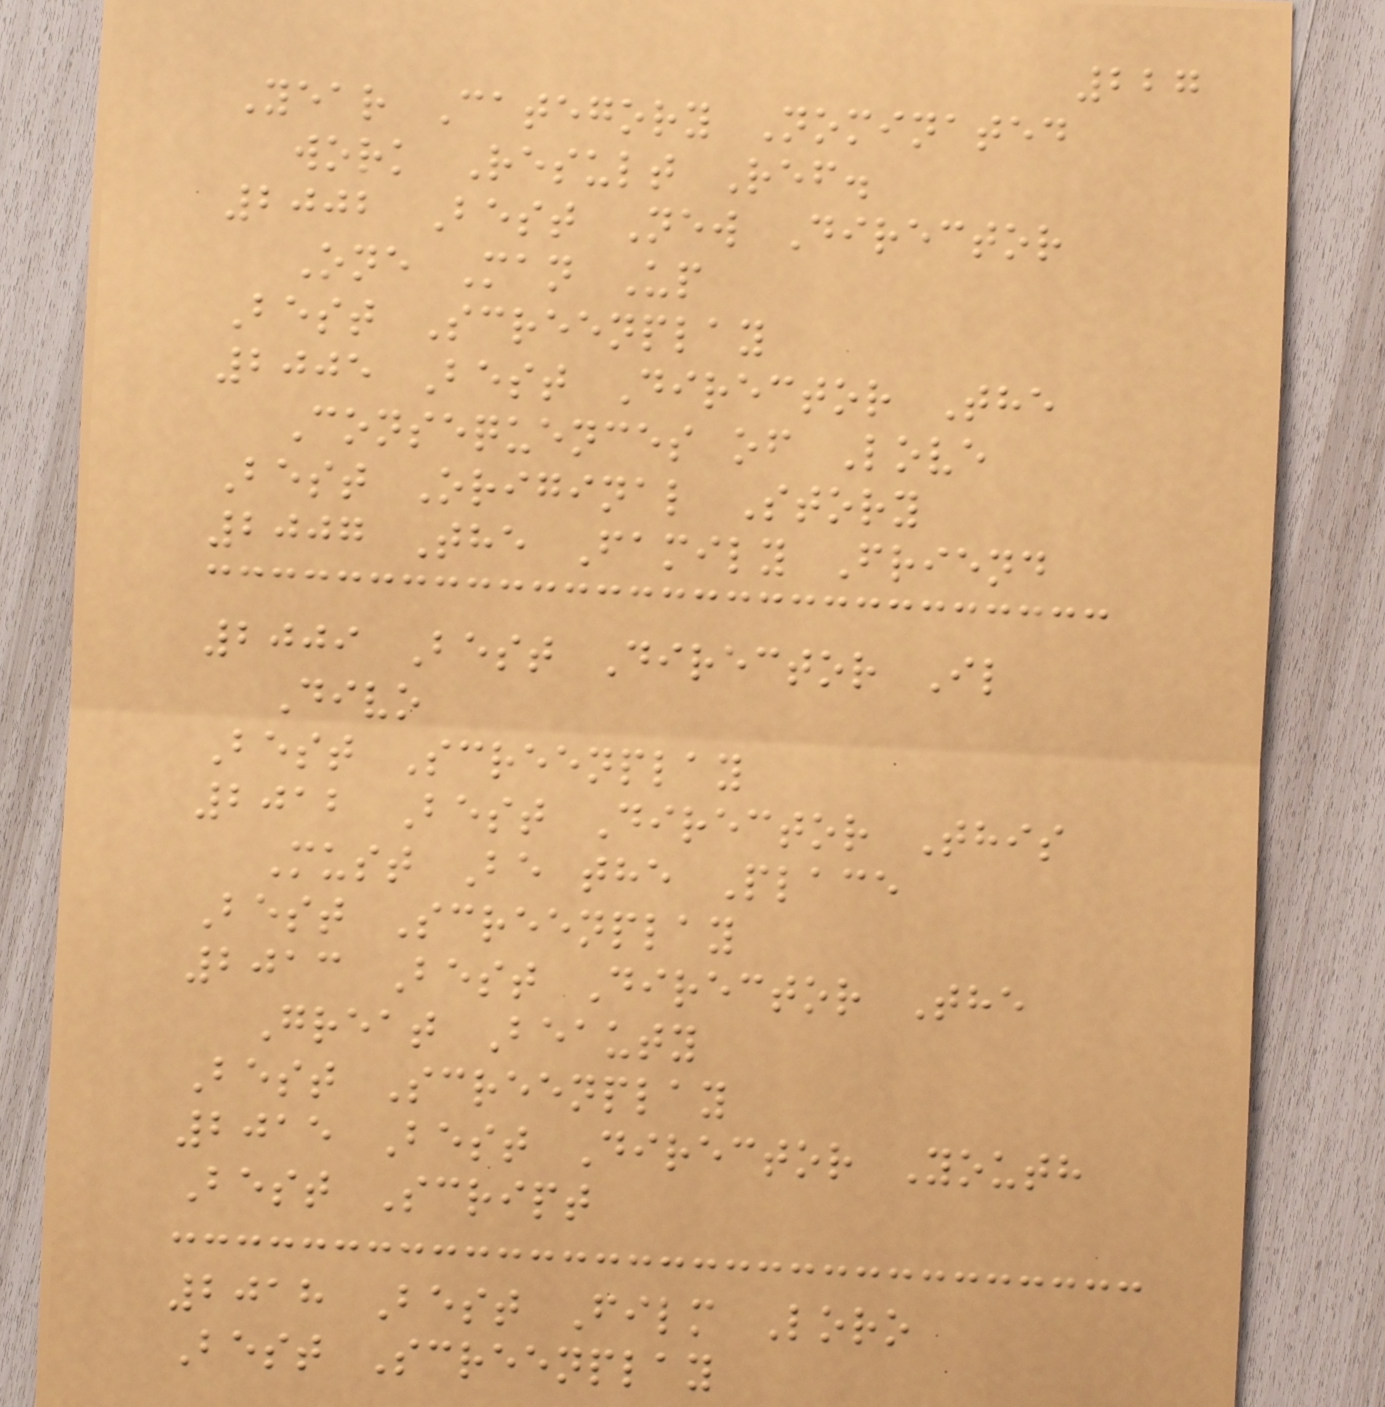227
Year Category Nominated
work Result Ref.
2002 Best New Director
One Man Up
Best Screenplay
2005 Best Director The
Consequences of Love
Best Original Story
2007 The Family Friend
2009 Best Director Il
Divo
Best Screenplay
2012 Best Director This
Must Be the Place
Best Screenplay
2013 Best Director The
Great Beauty
Best Screenplay
2015 Best Director Youth
Best Script
2018 Best Film Loro
Best Screenplay
